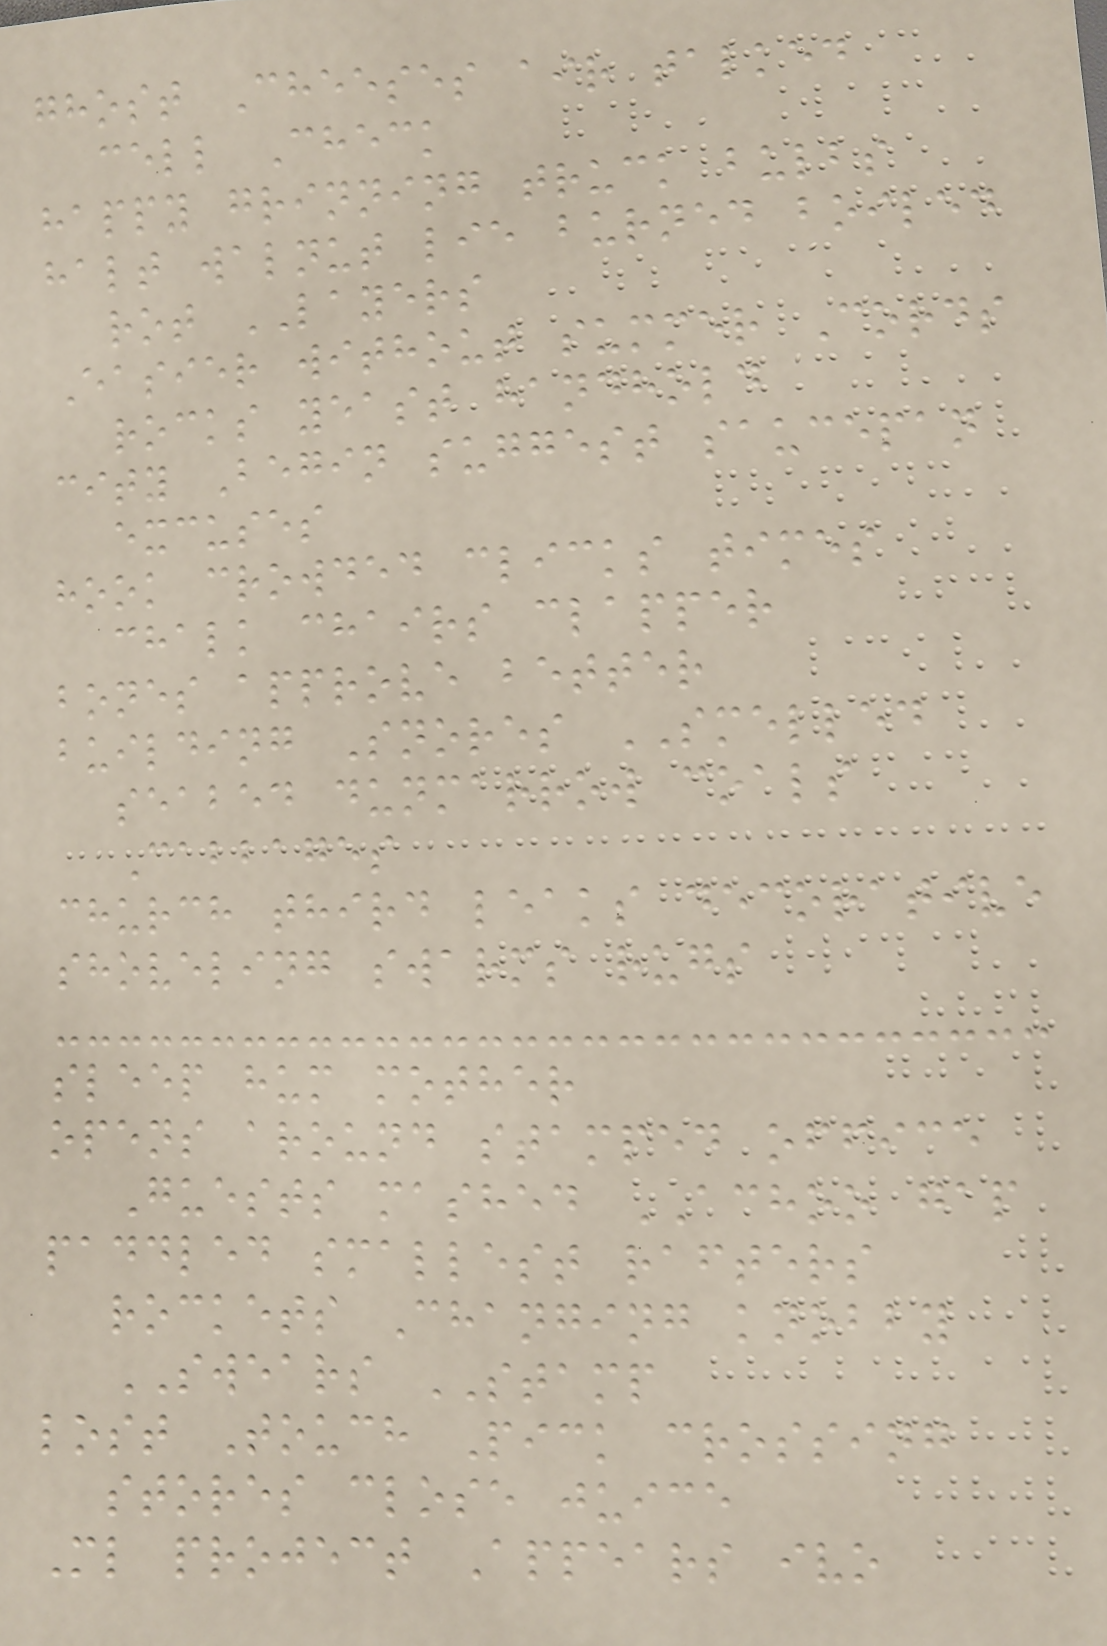ghost Cheeses air talked
cell Check
happy grinning truck bulbs
halt walnut lie burned boiled
rot LAYERS
Easier without summer Cords
rocks yeast handhold
city Begin suggest saucepan
excuses
hook crowded clicks times
chalk chairs clapper
bones approve better
building Snores SMELLED
seabed dunmarrow coals
Cabbages
church third leaks decorative
shoveling swarms rugs
sleep hum mother
opens around stamped office
Guests mashed ACHOO gap
paddled smallest rafters
rockets Changing knobby
SWEARS STAMP
lost Touch Pick crossing
stores close juice
Ml project Appears ivo
